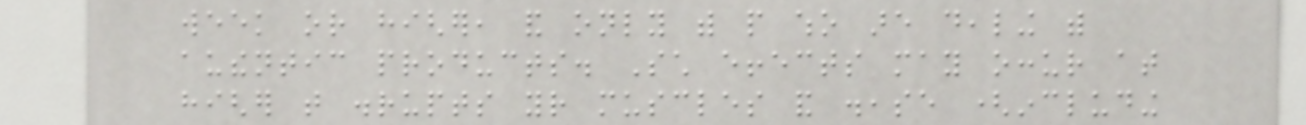week or higher, and only with people who are dealing with
authentic products. Such effects may occur at
higher that disrupts your muscles and disease (including
